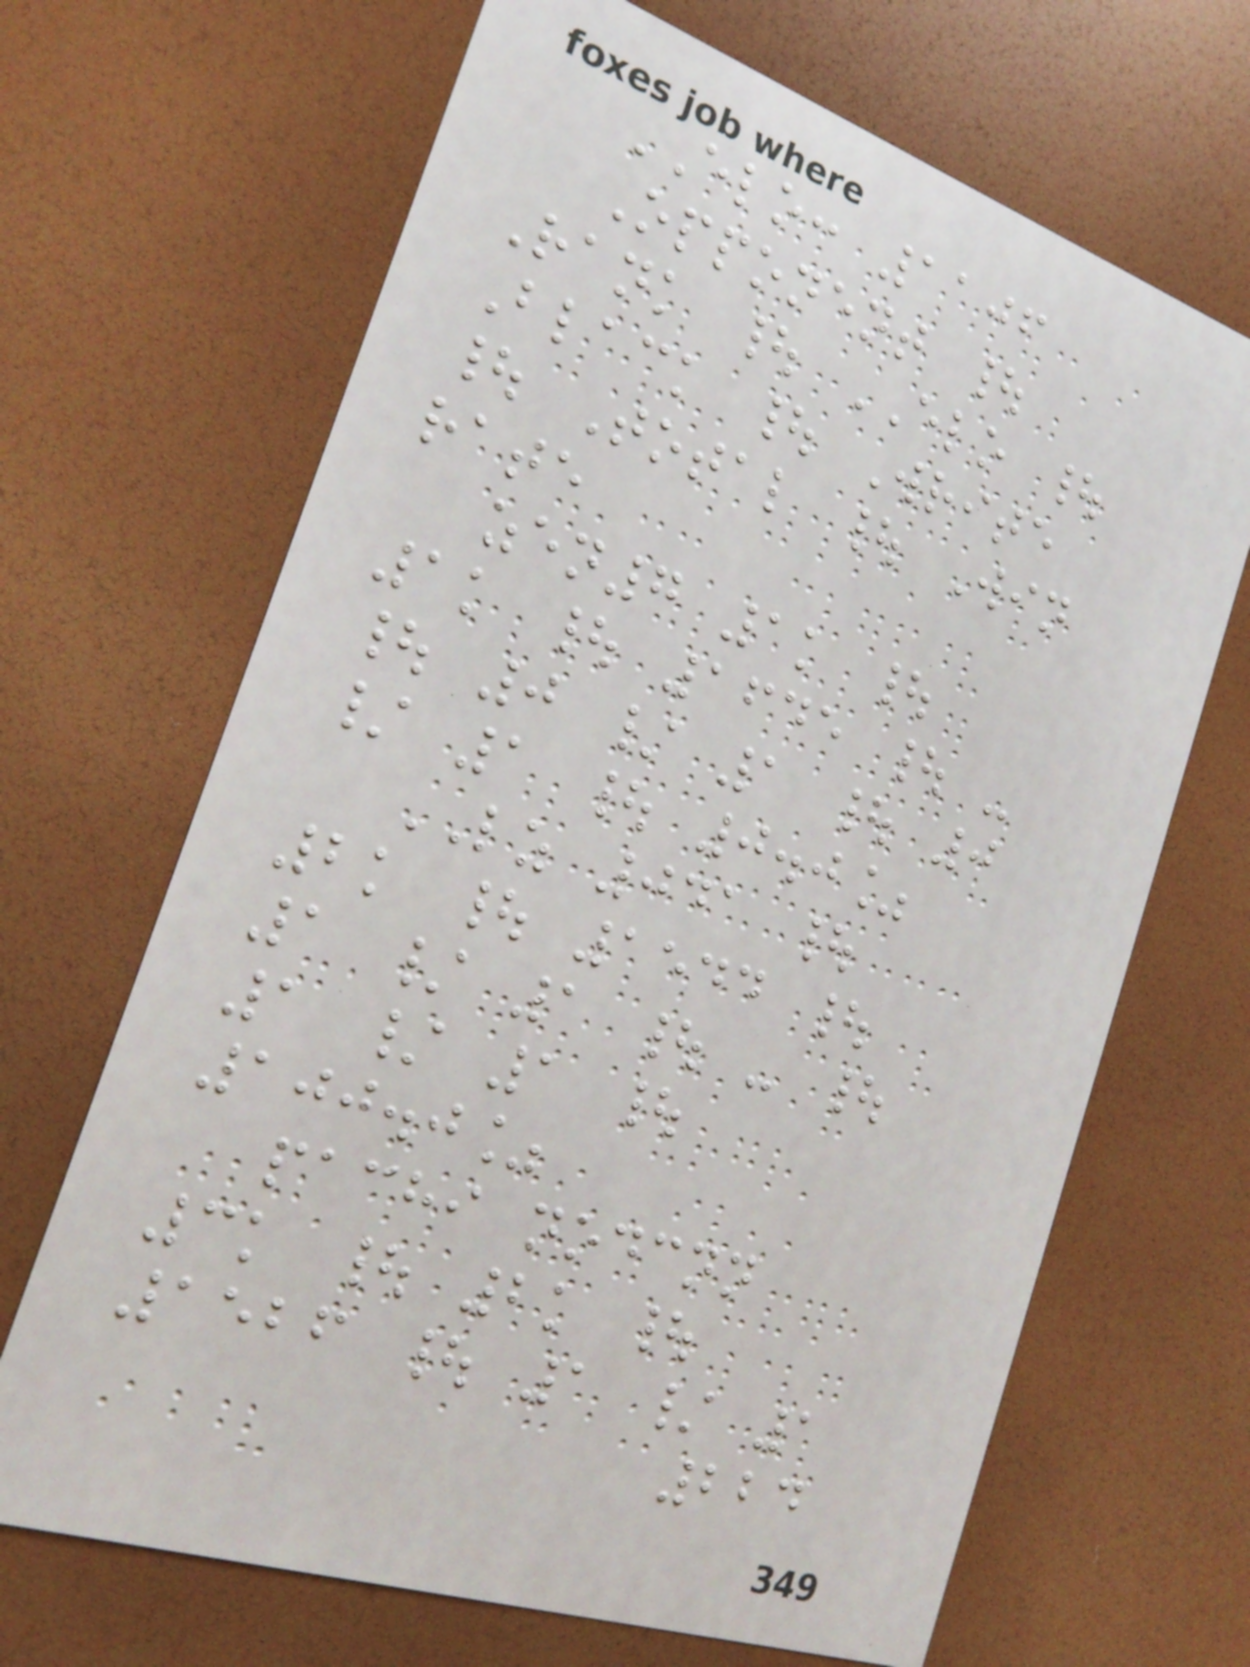ELO: 1106
Opponent |
Rank | ELO |
Black | Write
| Total | Win
rate
zen7 1k |
1k | 1645 | -
| 0 / 1 | 0
/ 1 | 0.0%
LZ 041 |
2k | 1544 |
1 / 1 | - |
1 / 1 |
100.0%
pachi nodcnn
3k | 2k |
1526 | 1 / 1
224
